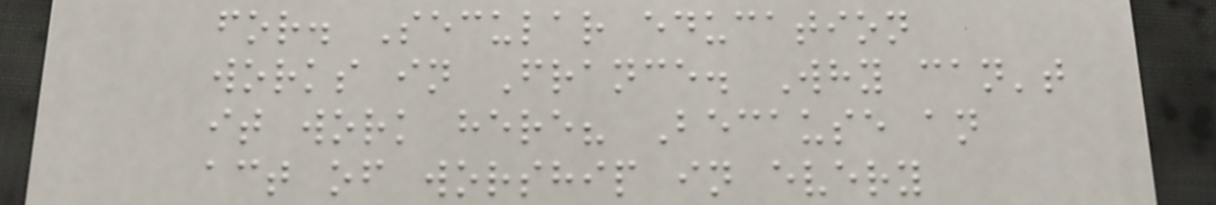for. Secular education
works in France. Why can't
it work here? Because an
act of worship in every
